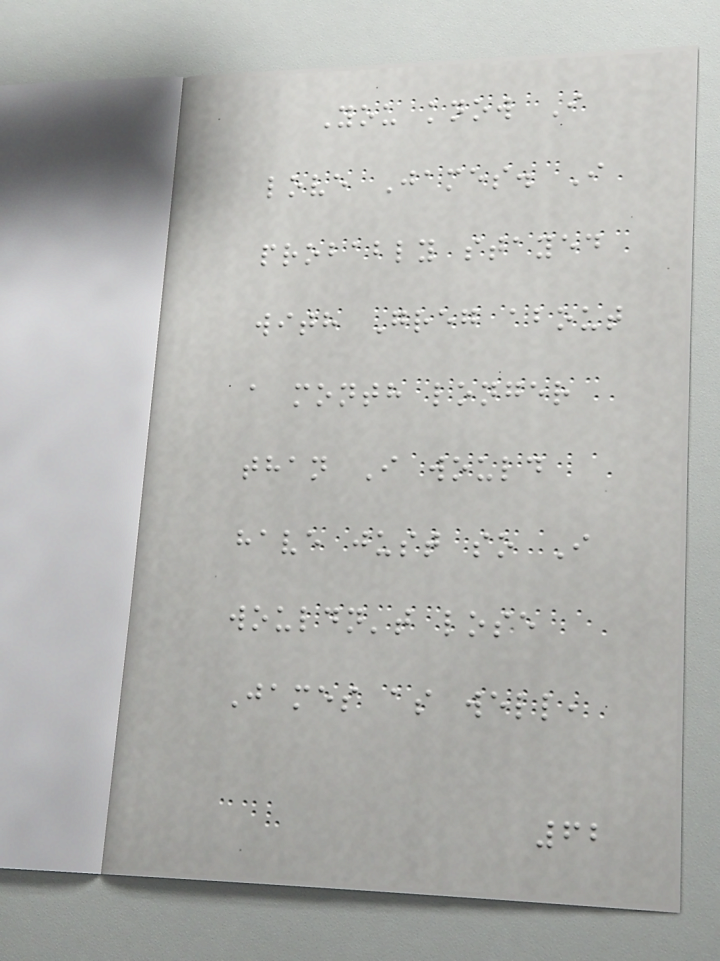You know I
love James. I
probably stayed
with Greg about
a month longer
than I would
have just so I
wouldn't lose
James as well,
62
